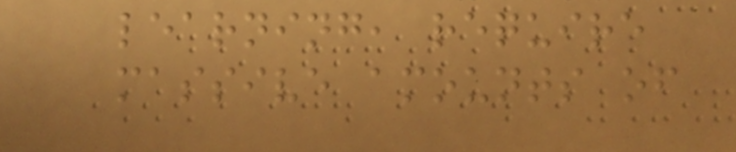learning, require
massive amounts of
